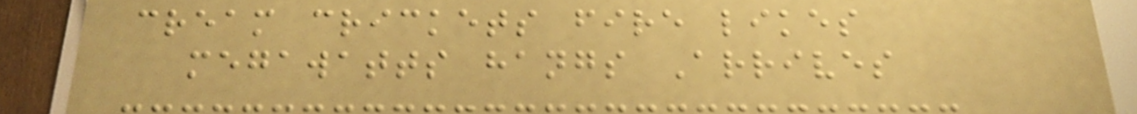cream crickets fire likes
megawatts hangs Arrives
